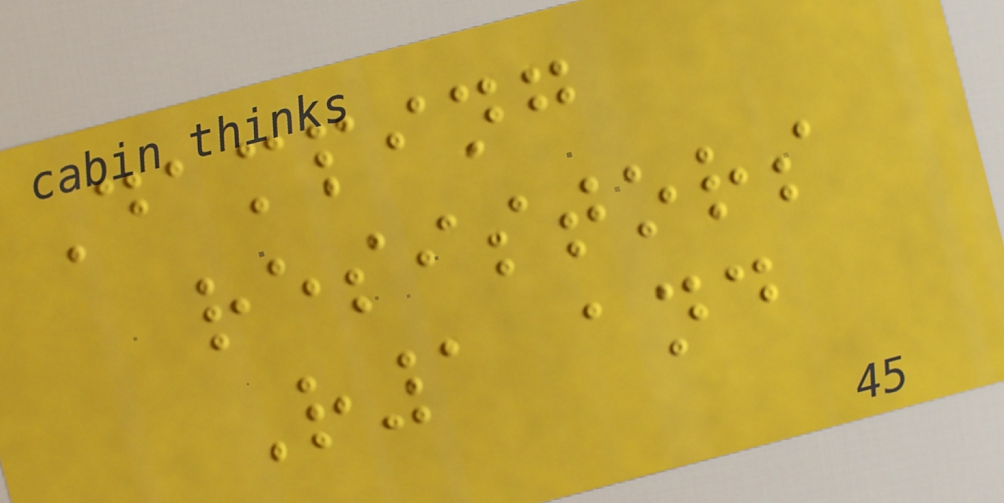Damping
resistors
R1 and
